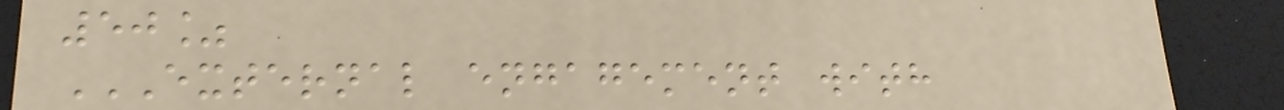50%
EXTERNAL ENGAGEMENT WITH
